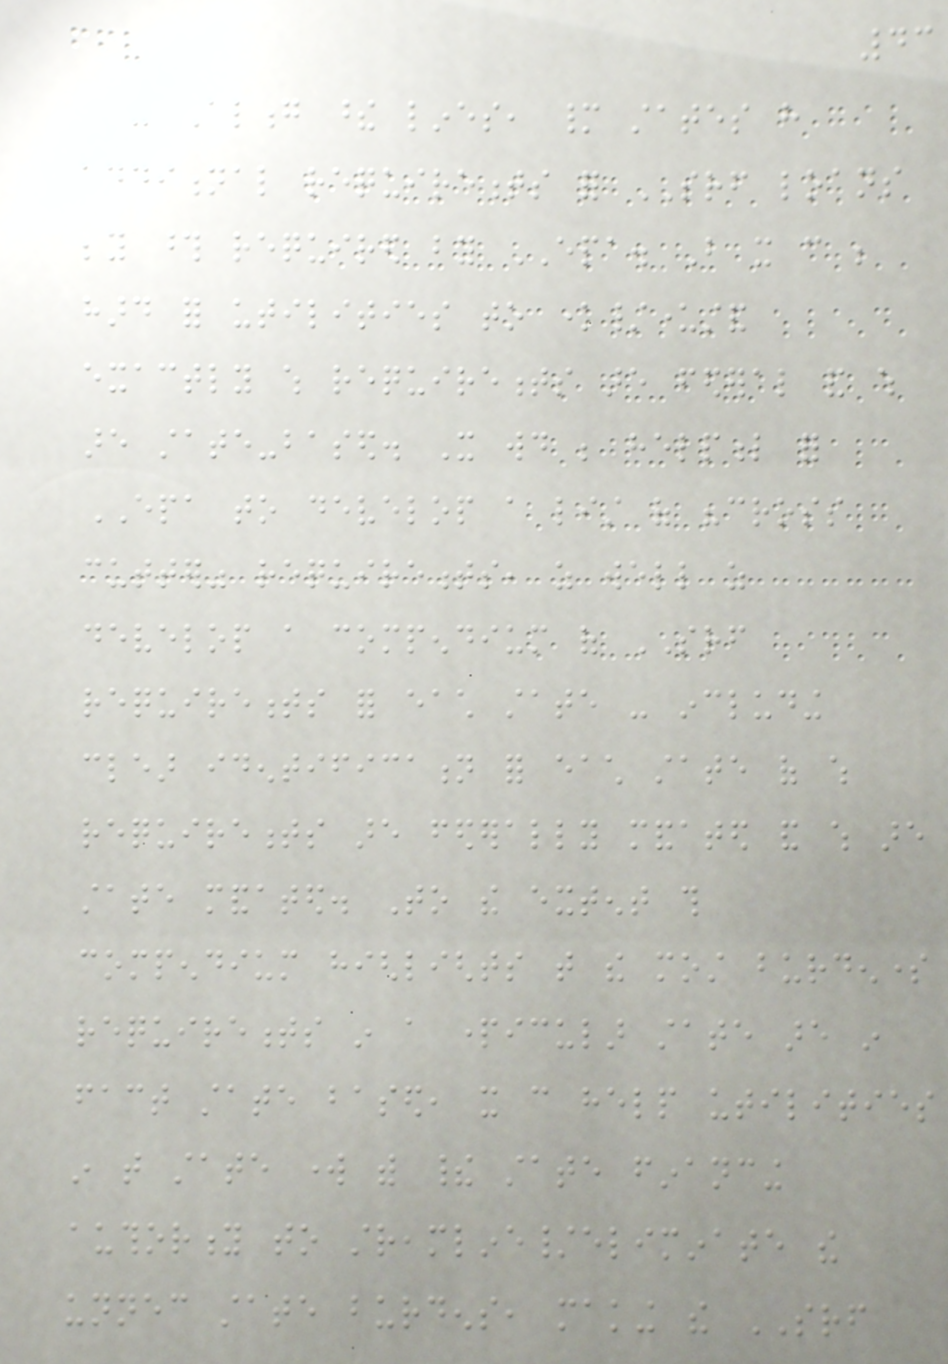43
- Along these lines, many states have
additional requirements for SRF loans
beyond those required by EPA. But it can be
hard for utilities to know/understand
exactly which requirements are federal and which
are state-based. It would be helpful for
EPA to develop a list of "cross
cutter" requirements, as well as
develop a compendium of SRF
requirements for each state - including
clear identification for each state of which
requirements are federally mandated and which are
state mandated. To the extent this
compendium highlights that the most burdensome
requirements in a particular state are in
fact state based, it can help utilities
in that state work with their state financing
authority to streamline/eliminate the
unnecessary state burdens, making the SRF
